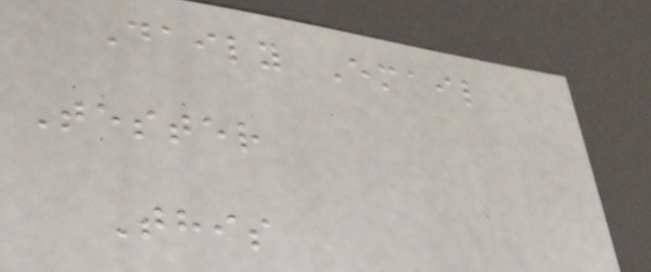Daily Email
Tester
This
